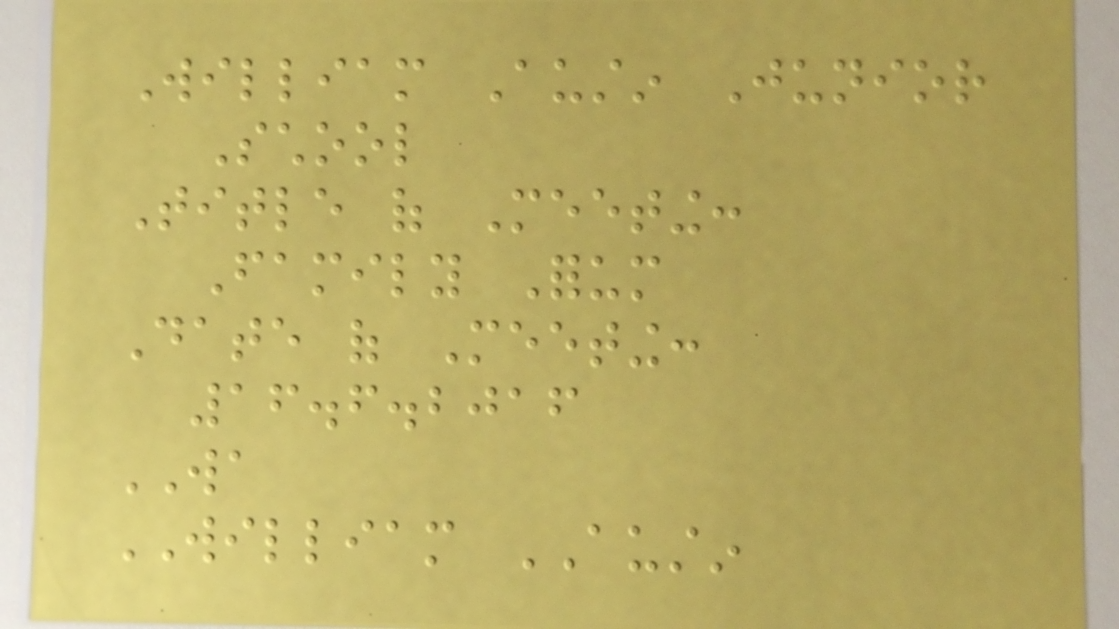William Austin Junior
School
Title of Meeting:
Family Forum
Date of Meeting:
16.6.2016
WA
WILLIAM AUSTIN
